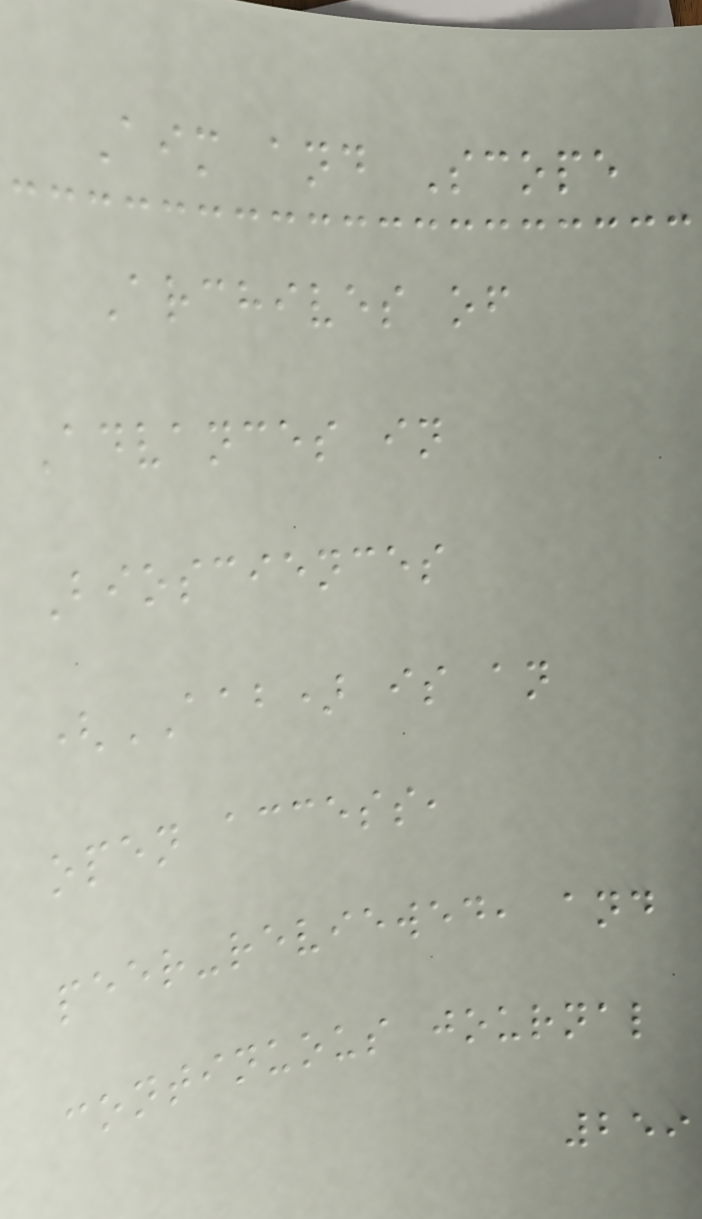Aim and Scope
Archives of
Advances in
Biosciences
(AAB) is an
open access,
peer-reviewed, and
continuous journal
259
